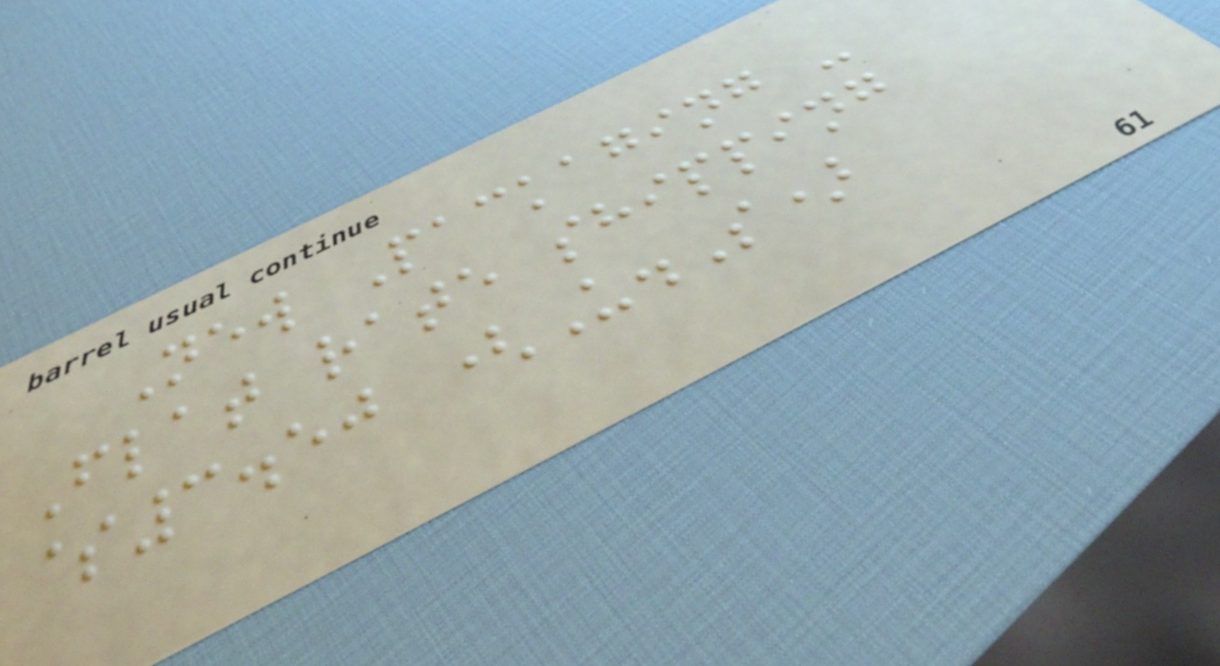New Packaging -
Flat rate shipping
$3.50 (U.S)
